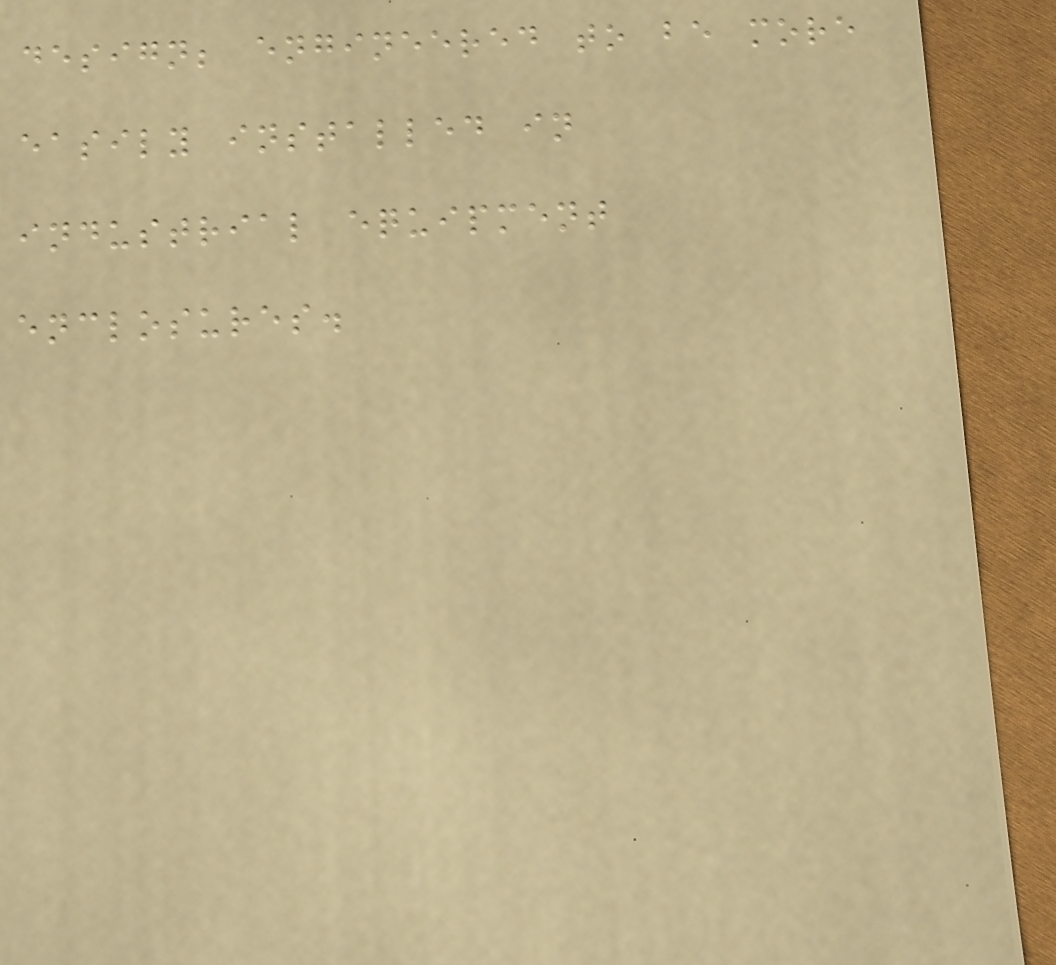design; engineered to be more
easily installed in
industrial equipment
enclosures.
